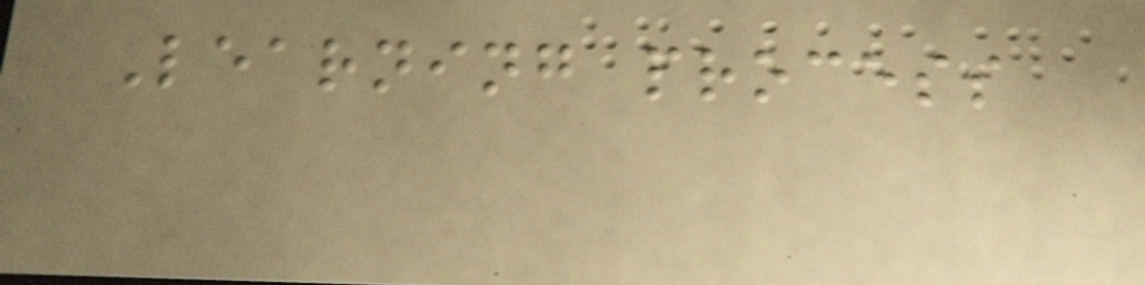Learning process
